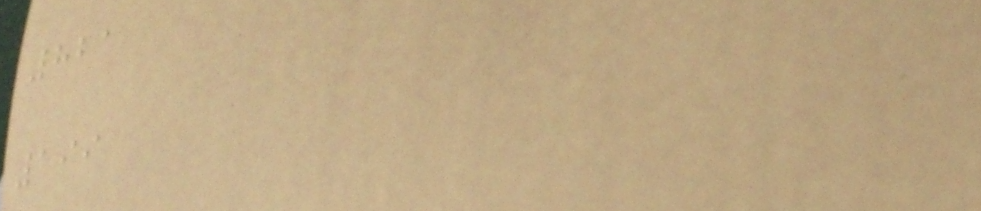821
199
